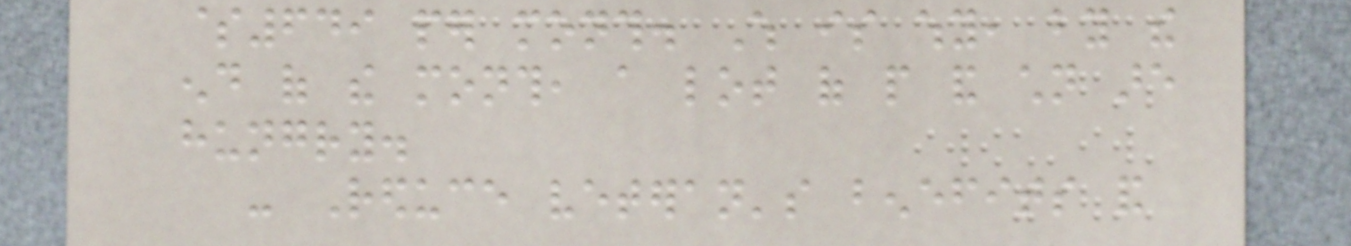$649 per month. Which is why, by the
end of the month, a lot of people and children are
hungry.
- Reduce veteran's benefits and
